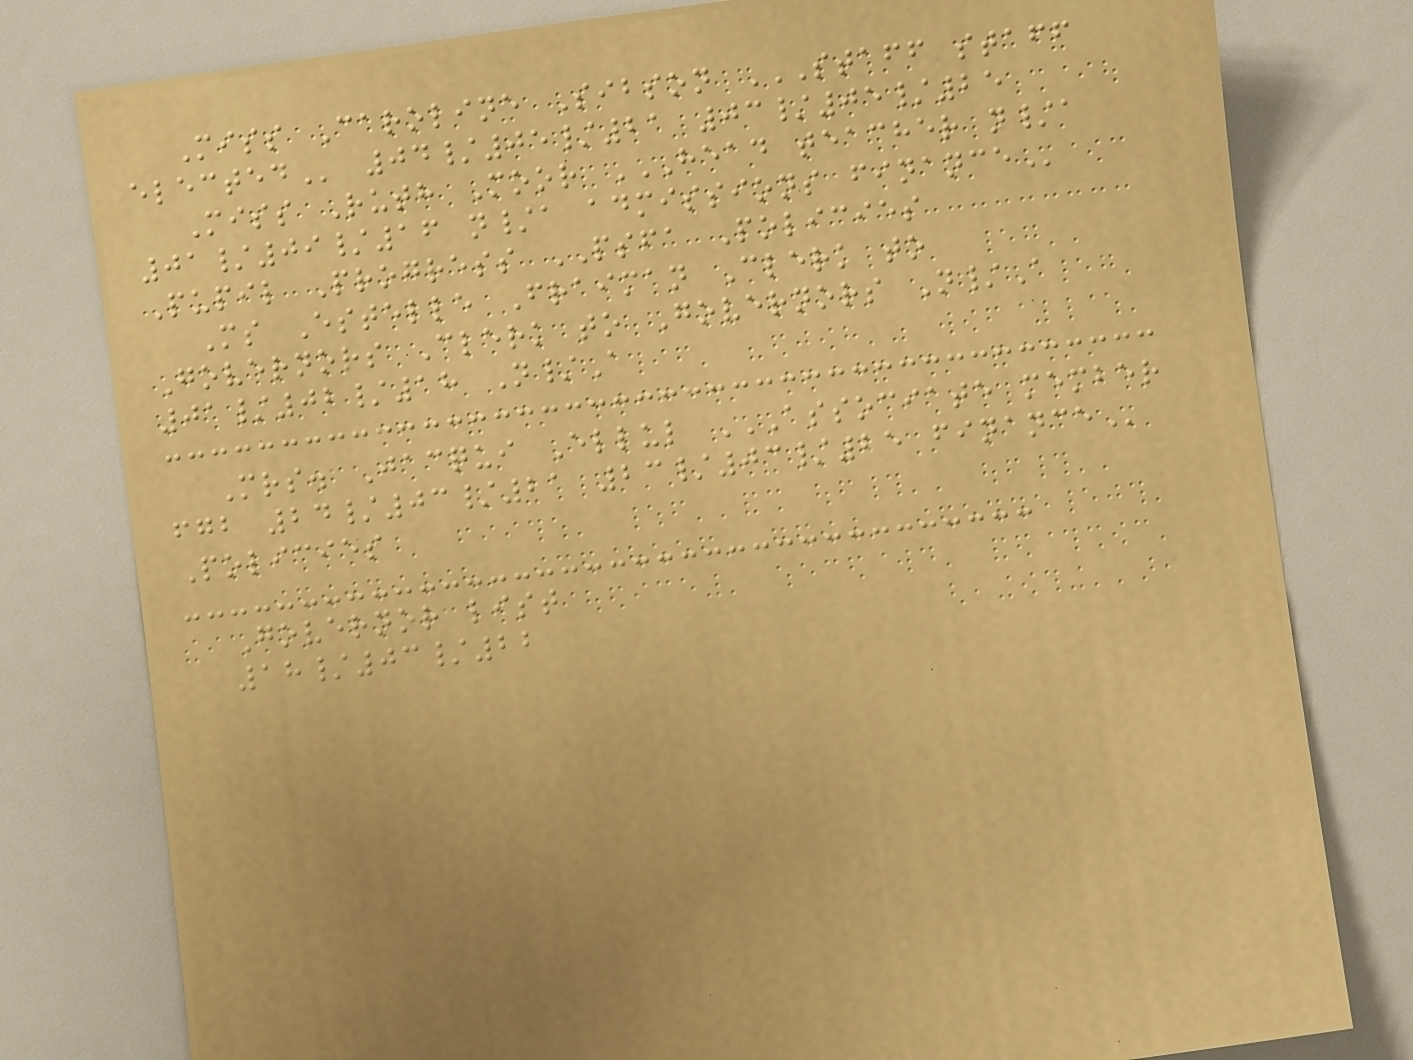Miss Caroline Sibson STAFF STAFF
ELECTED 04/05/21 03/05/25
Miss Ruth Moor HEAD TEACHER N/A
01/09/16 N/A ADMISSIONS FINANCE
Pupil Progress PSFA Policies
Ms Estelle Fraiman Clerk to
Governors Clerk to Governors N/A
01/02/18 N/A
Mrs. Jacqui Ellul ASSOCIATE MEMBER
FGB 24/03/21 23/03/25 FINANCE
Policies
Governor list
18/03/22
